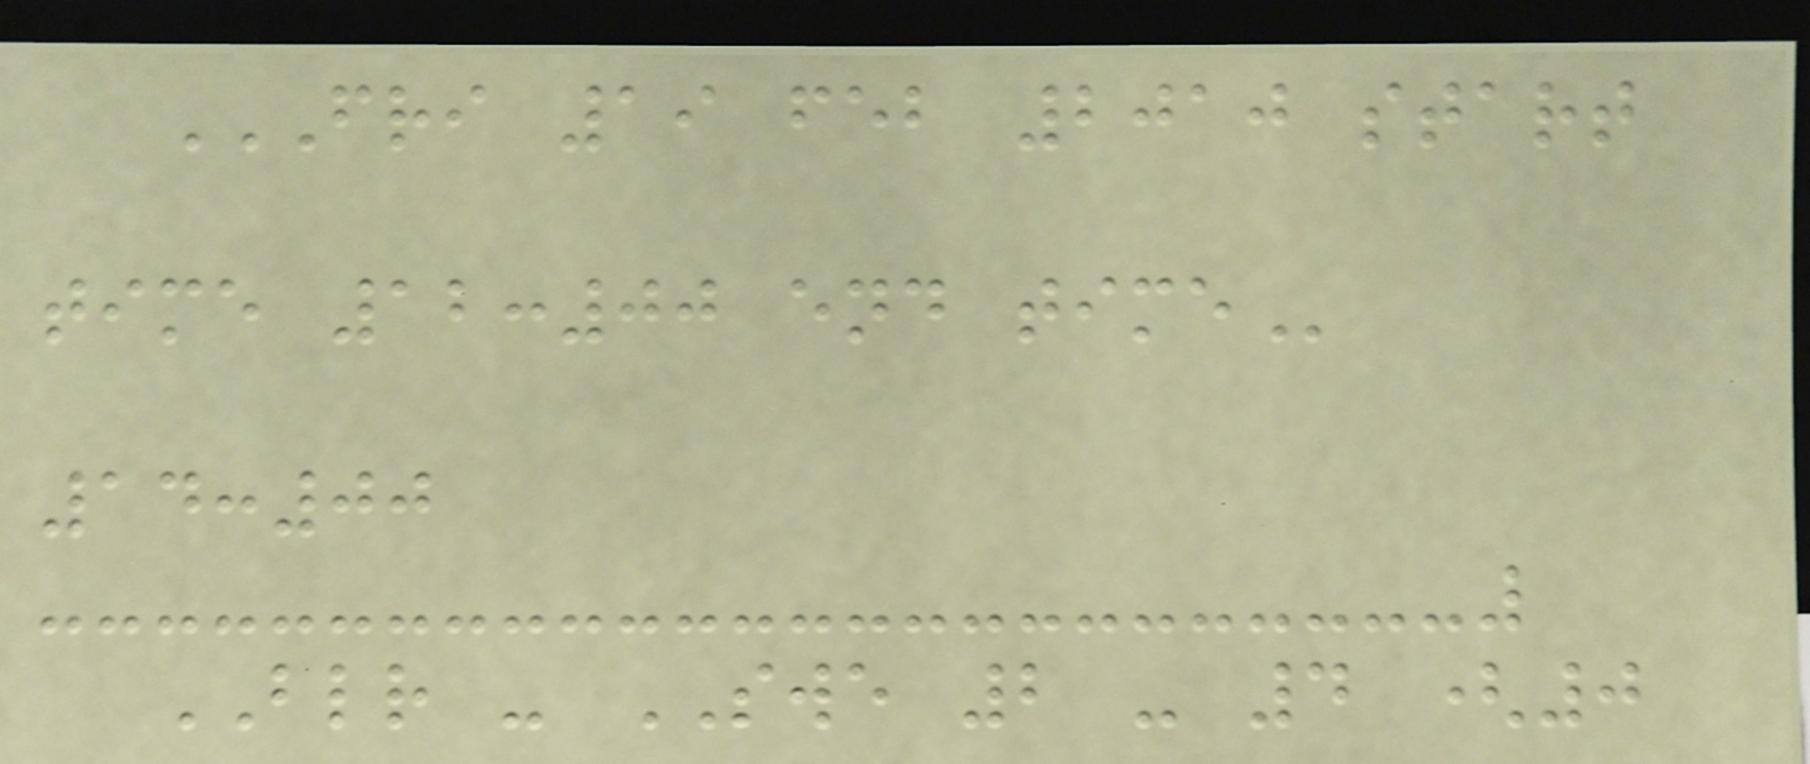FRI 19 FEB 2010 START
TIME 12:00 END TIME
14:00
BLR - SWE 2 - 4 (0
